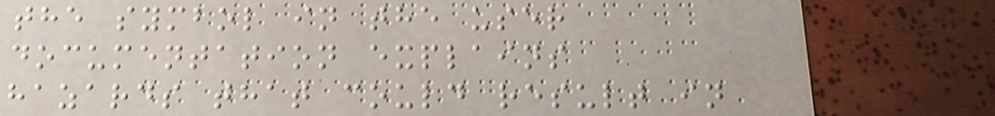the symbol in the user
documentation explains
hazards that could result in
